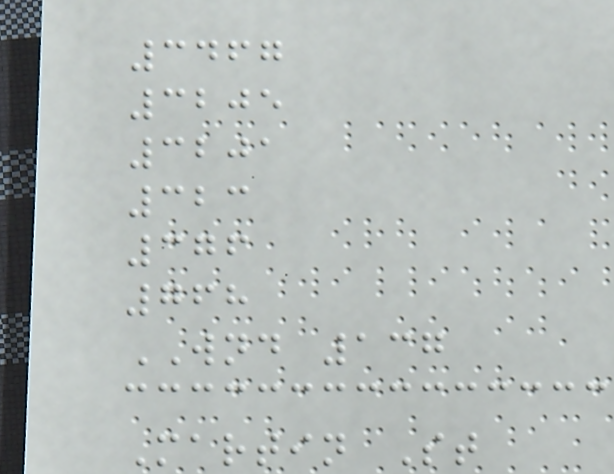3467
3205
3201
323
376
768
WND 137
Martin St
